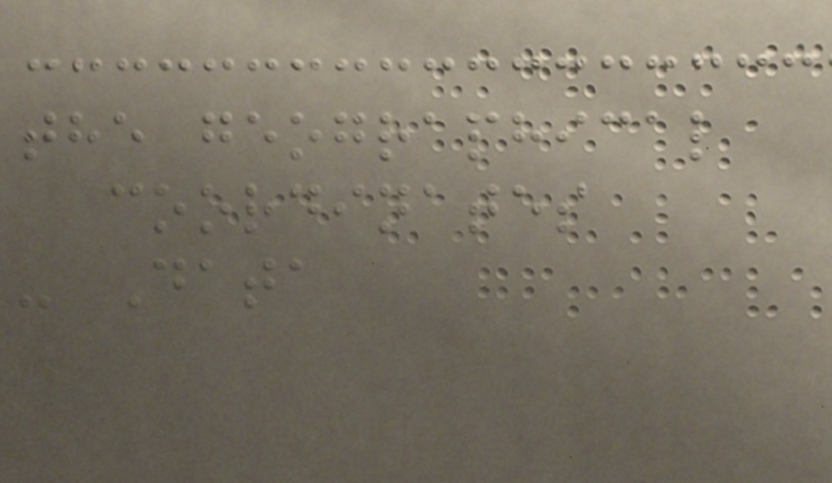the geographical
coordinates
- Data
